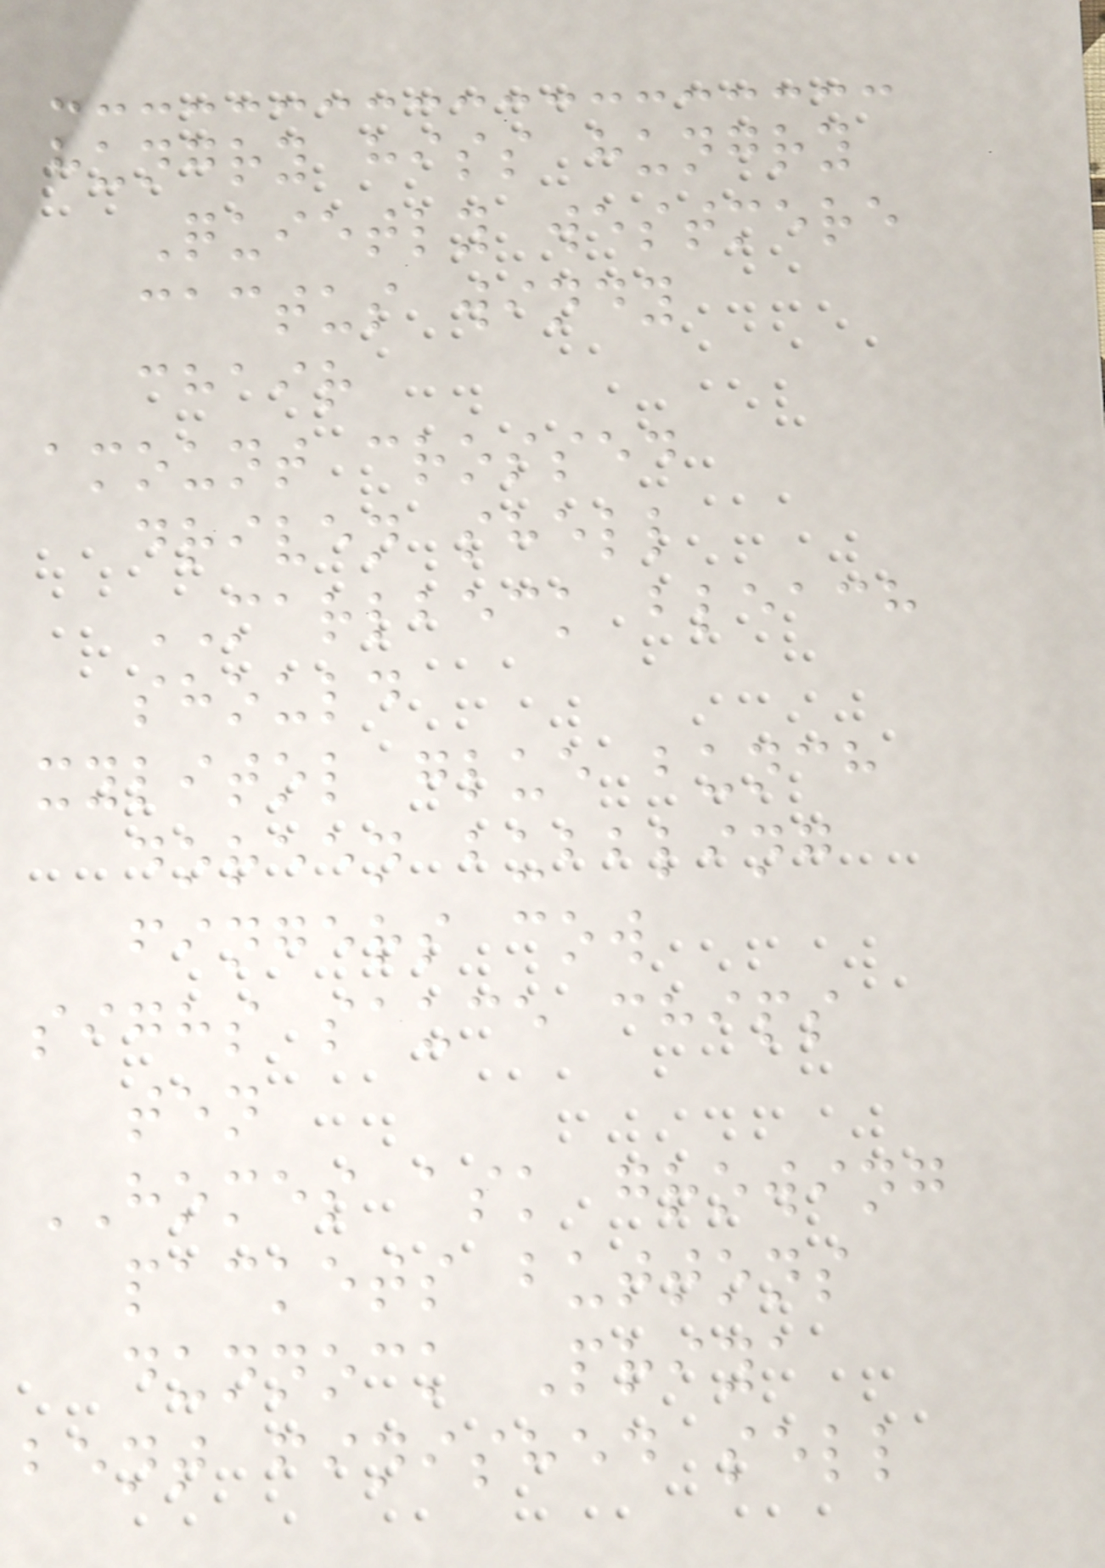hungry hiss hungry
Quietly westmere
cactus windy
chair
amount crossed
driven shell
MARLBECK bleach
should
xylitol glue bunch
doreen bubbling
fingers cow
sighs sauce chips
ten
HOMES ask growing
packets buttons
dunnock Priya
bent finished sell
